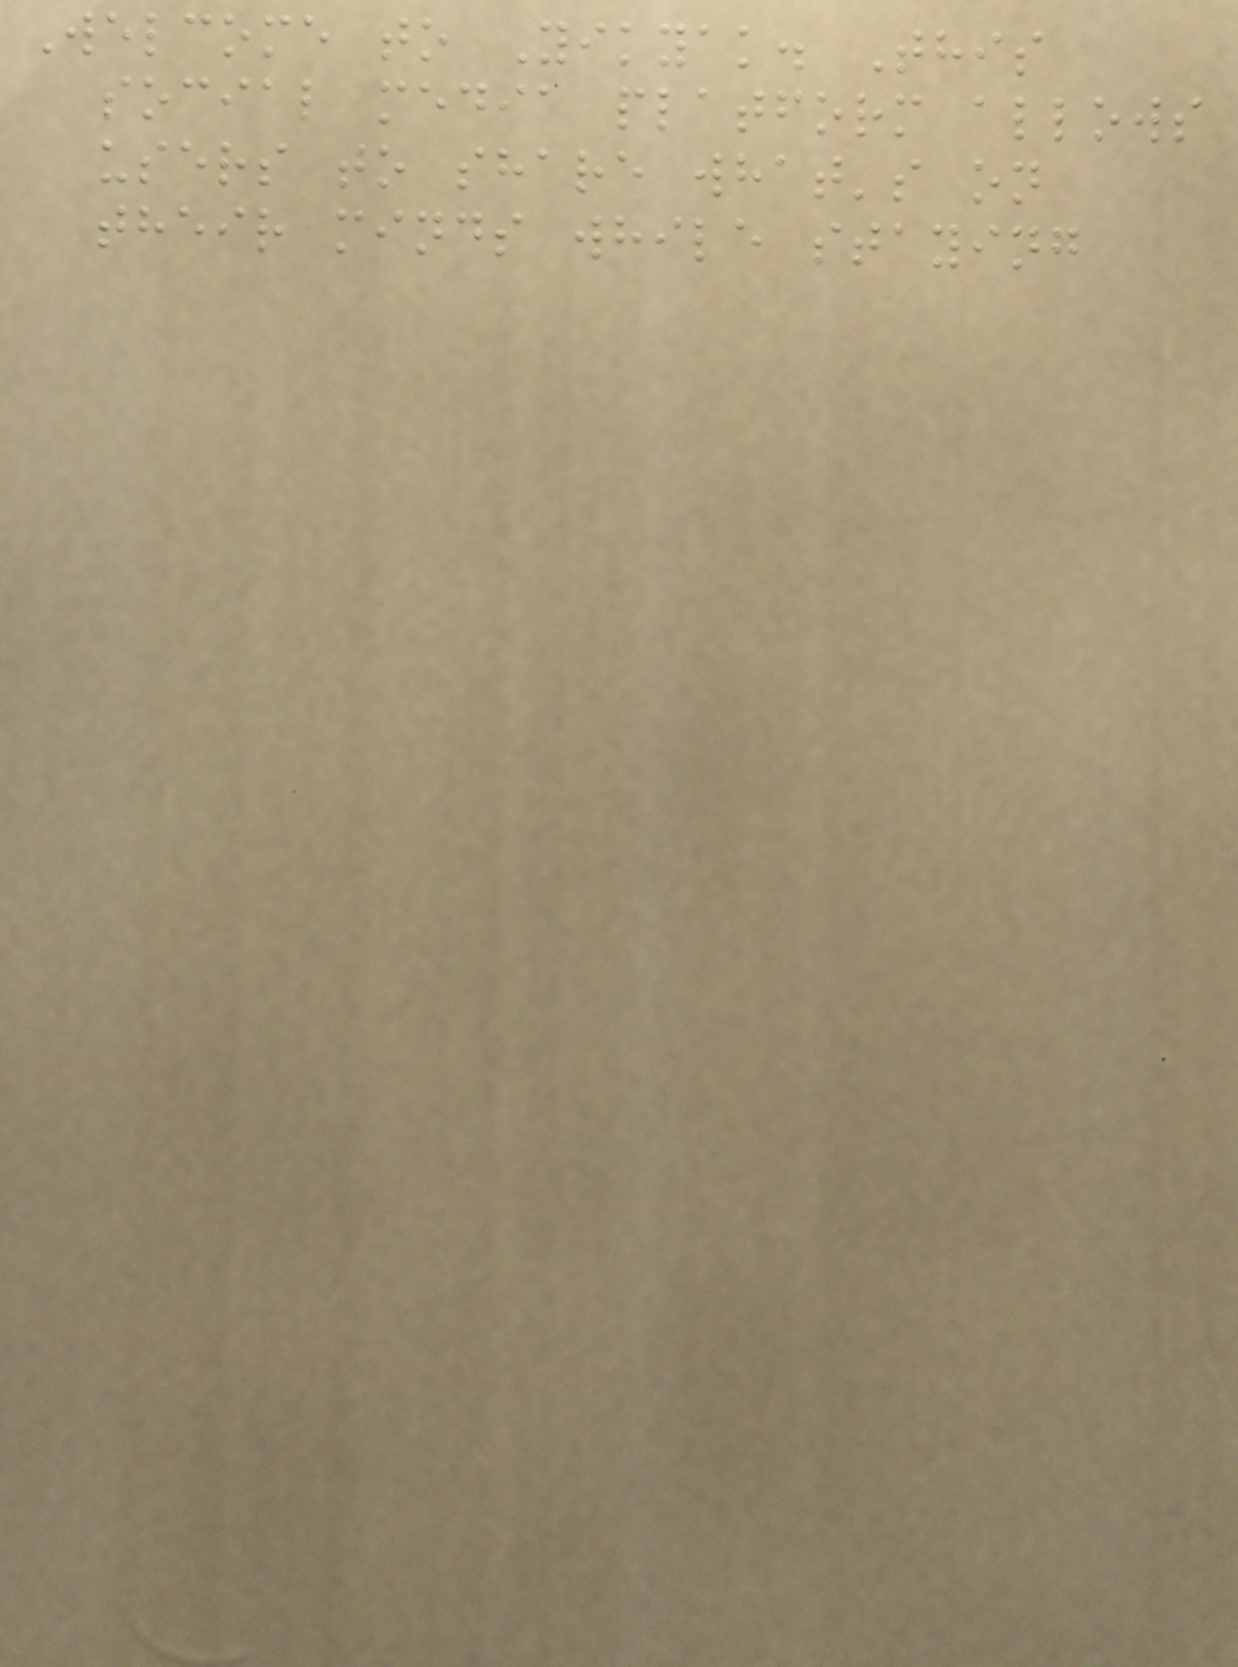Welcome to Yikyak. This
social media platform allows
users to share what's on
their minds while staying
